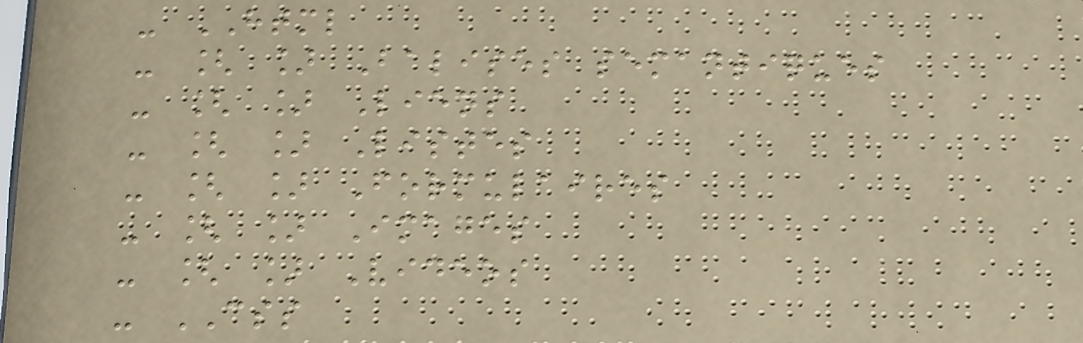- HTML
- [ ] Balises semantiques
- [ ] Liens
- [ ] Listes
- [ ] Formulaires
- [ ] Images
- [ ] Videos
- CSS
